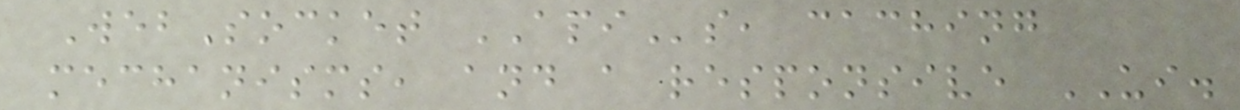WebSocket APIs, caching
mechanisms, and a responsive UI.
